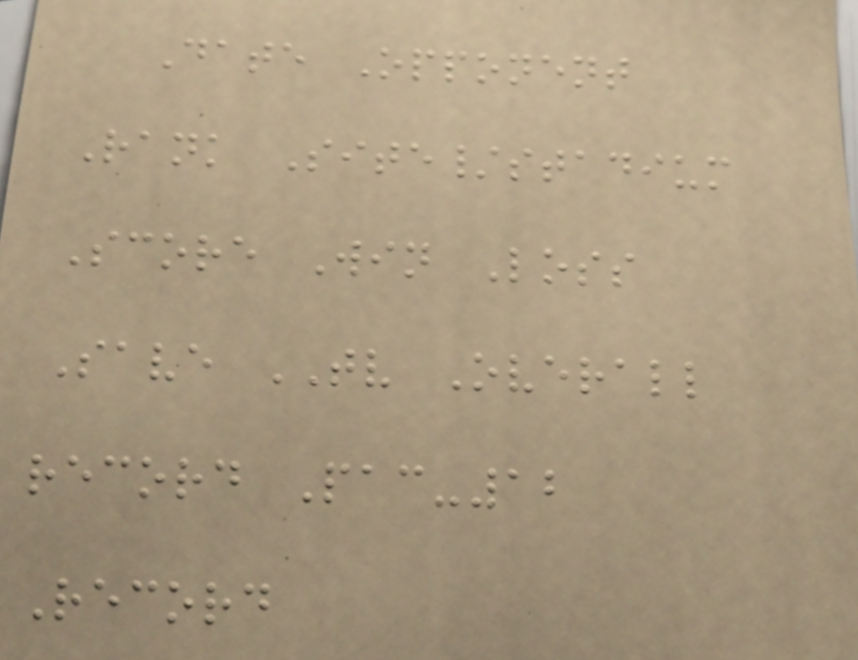Date Opponent
Rank Site/stadium
Score Win Loss
Save TV Overall
record Pac-12
Record
